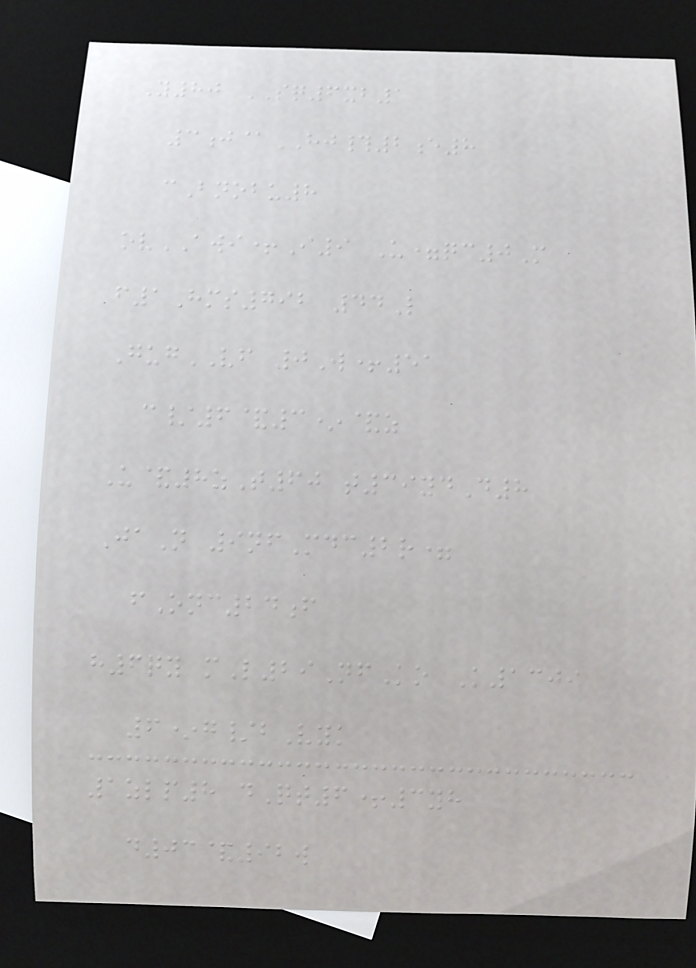Y80 SQ6xb1
3j@HJ#2e8
cBnobu8
ovAWI+I9 U=qc0M
f1Hms792 44L
GugVF 0W+51
c/6&3*&z
U&8zT60 t39ydD8
JaN 9nfMdc2r=
fOnc24f
h6qy mL29NfKo K1309
6*g/bVyk
1zlp8 dQt6+3yh
d03&92w
